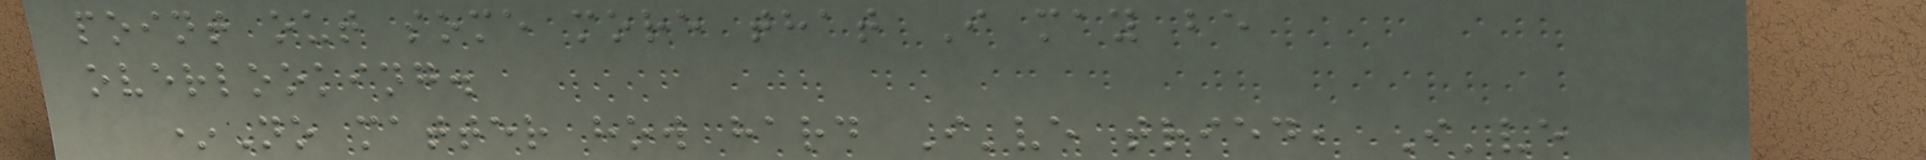point out some more that I may be
overlooking.
*No matter how hard I've tried, I've
